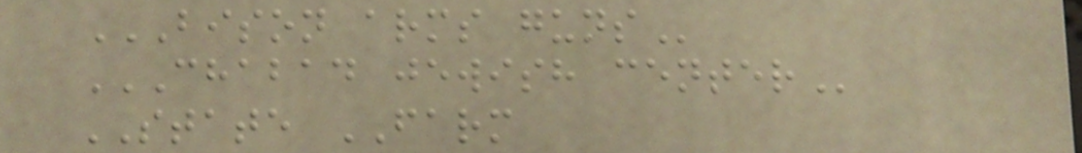BISON ARMS GUNS
CHABAD JEWISH CENTER
STATE FARM
